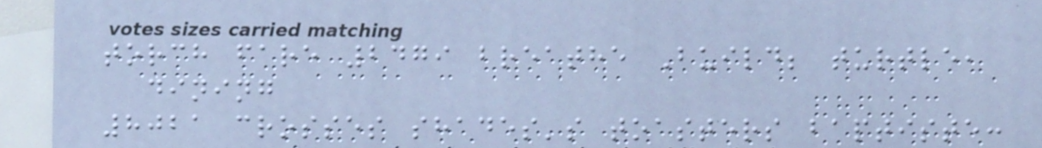torch fare 2479 breathe Build; turtle,
dining
8021 crosses shades's toasters baptiste:
